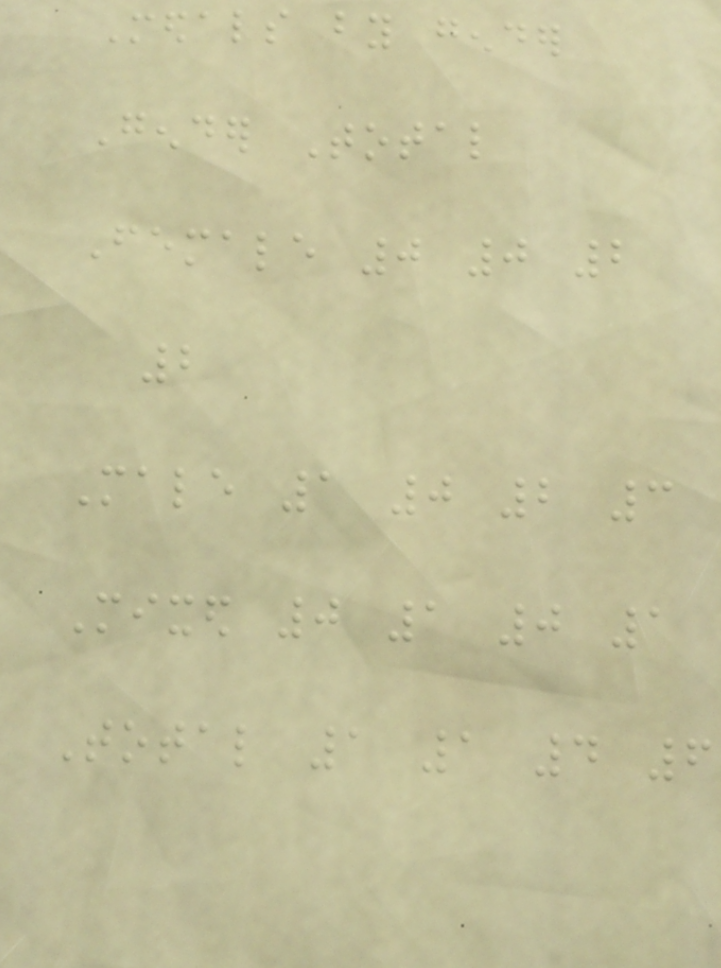Medals by gender
Gender Total
Female 0 0 2
2
Male 1 0 2 3
Mixed 0 1 0 1
Total 1 1 4 6
